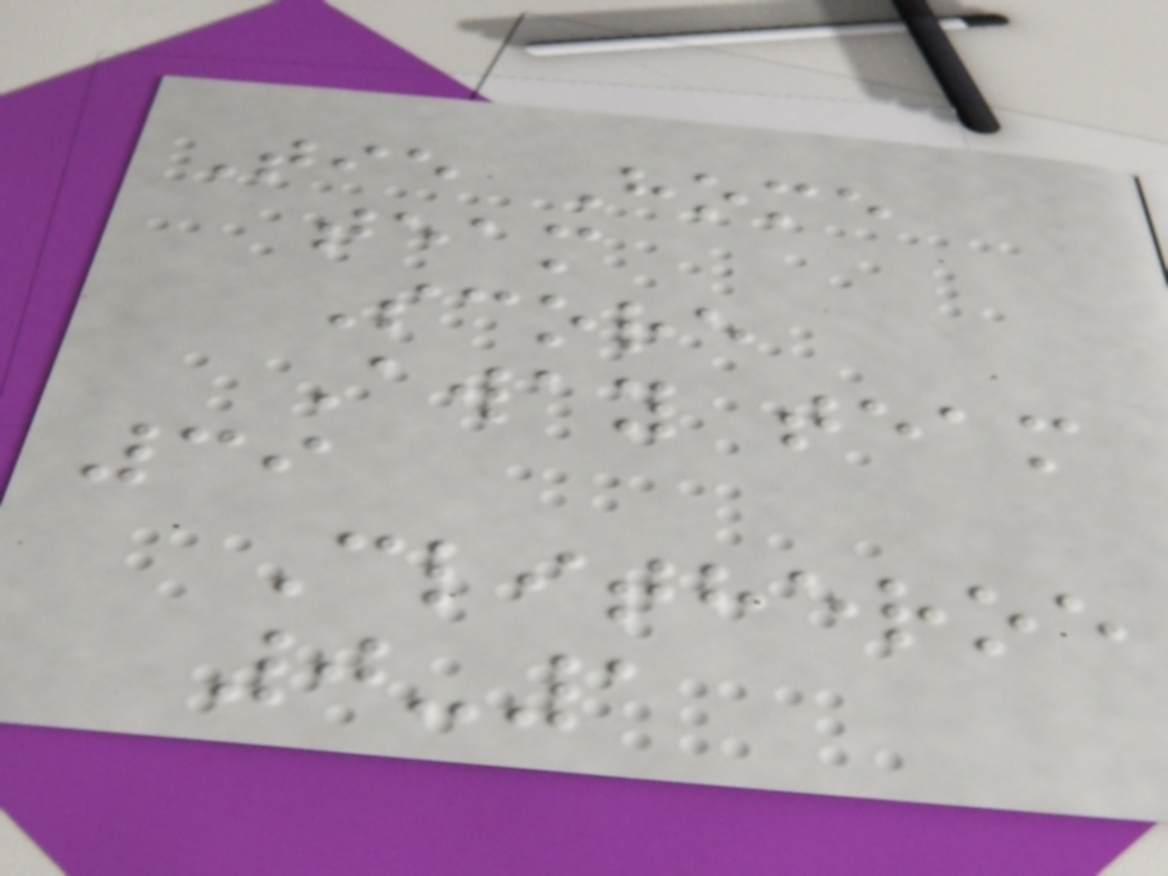Tie Home
team
Score
Away team
39
Clitheroe
0-1
